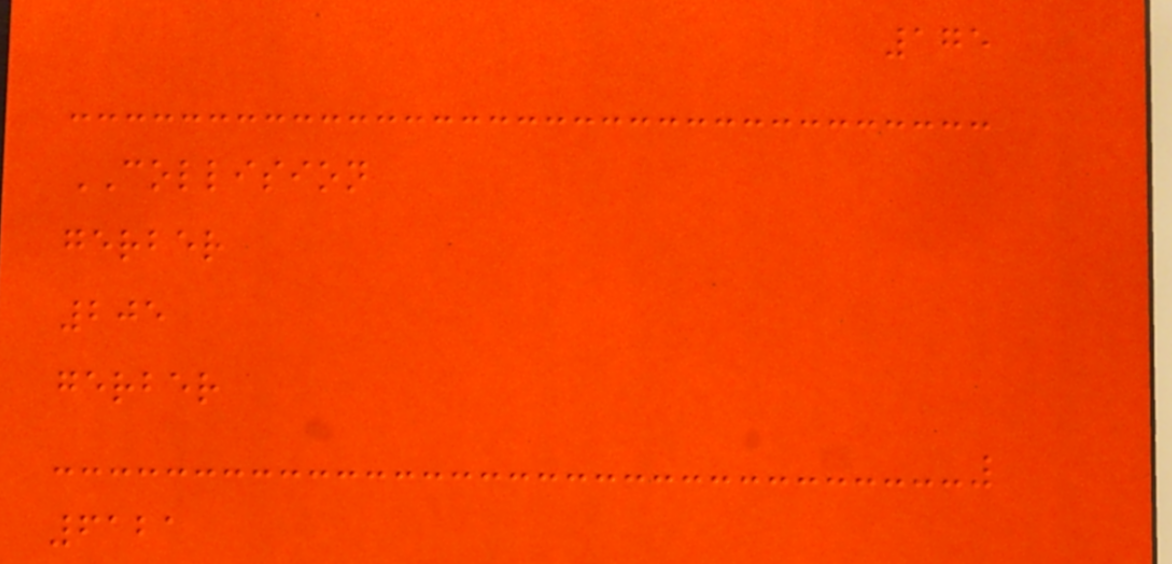175
COLLISION
gerber
205
gerber
6121
